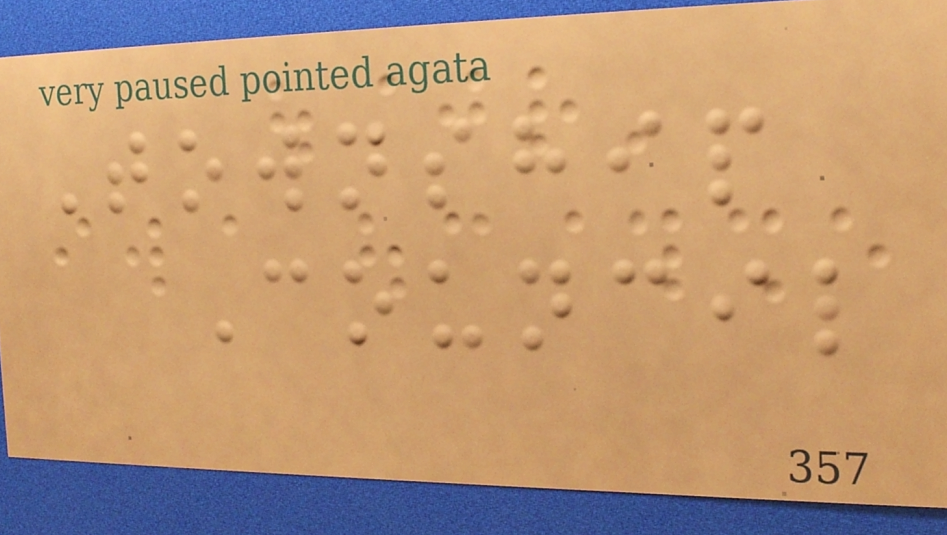Township
Council
